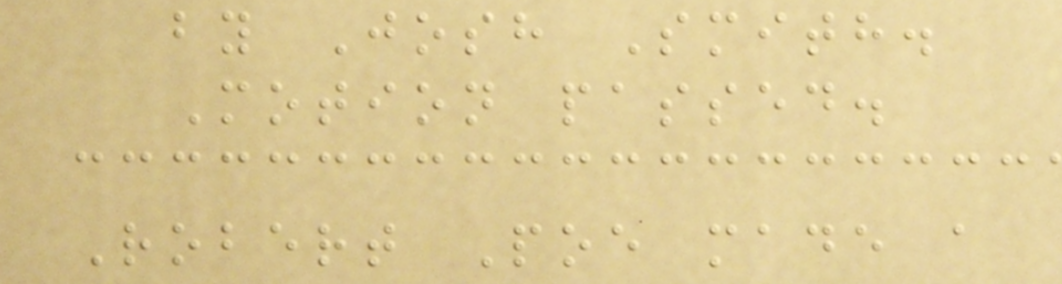by Josh Smith.
Motion passed.
Robert Poe made a
